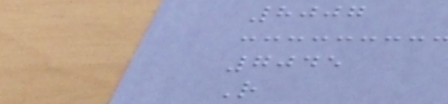8007
7045
R
